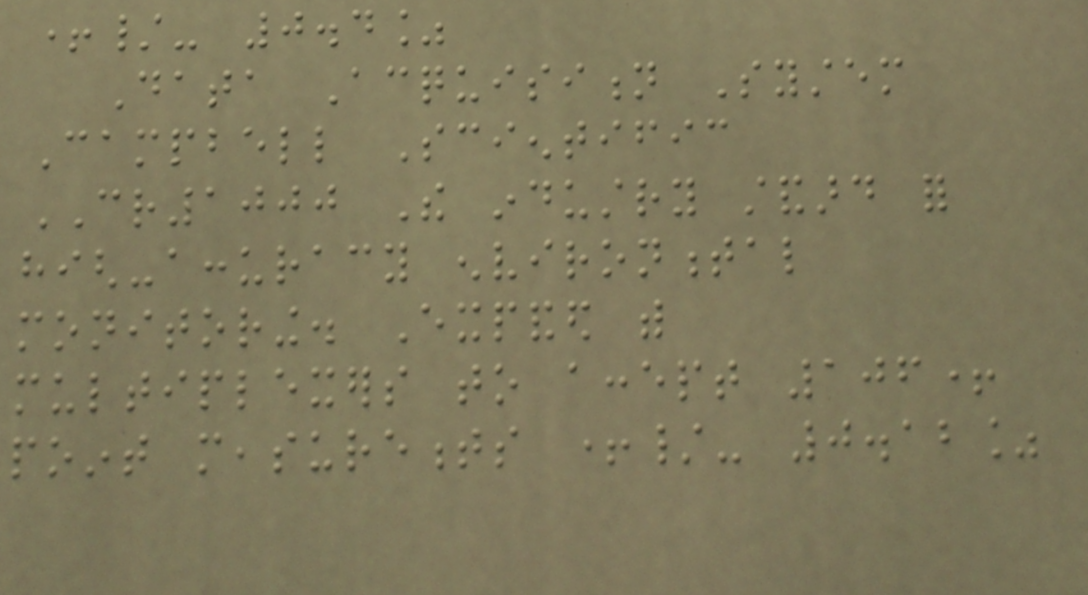+/- 0.4%
Data Acquisition System
Campbell Scientific
CR1000 The industry standard for
high-accuracy environmental
monitoring. Expanded with
multiplexers to accept 106+
point measurements +/- 0.12%
